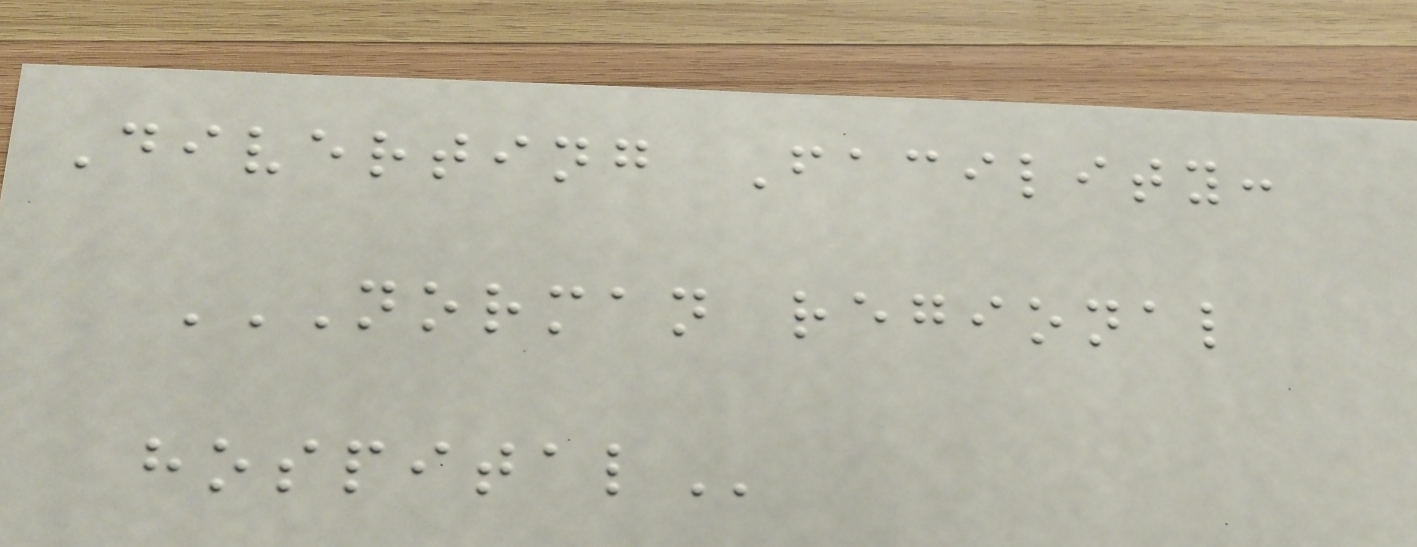Diverting Facility:
NORMAN REGIONAL
HOSPITAL
